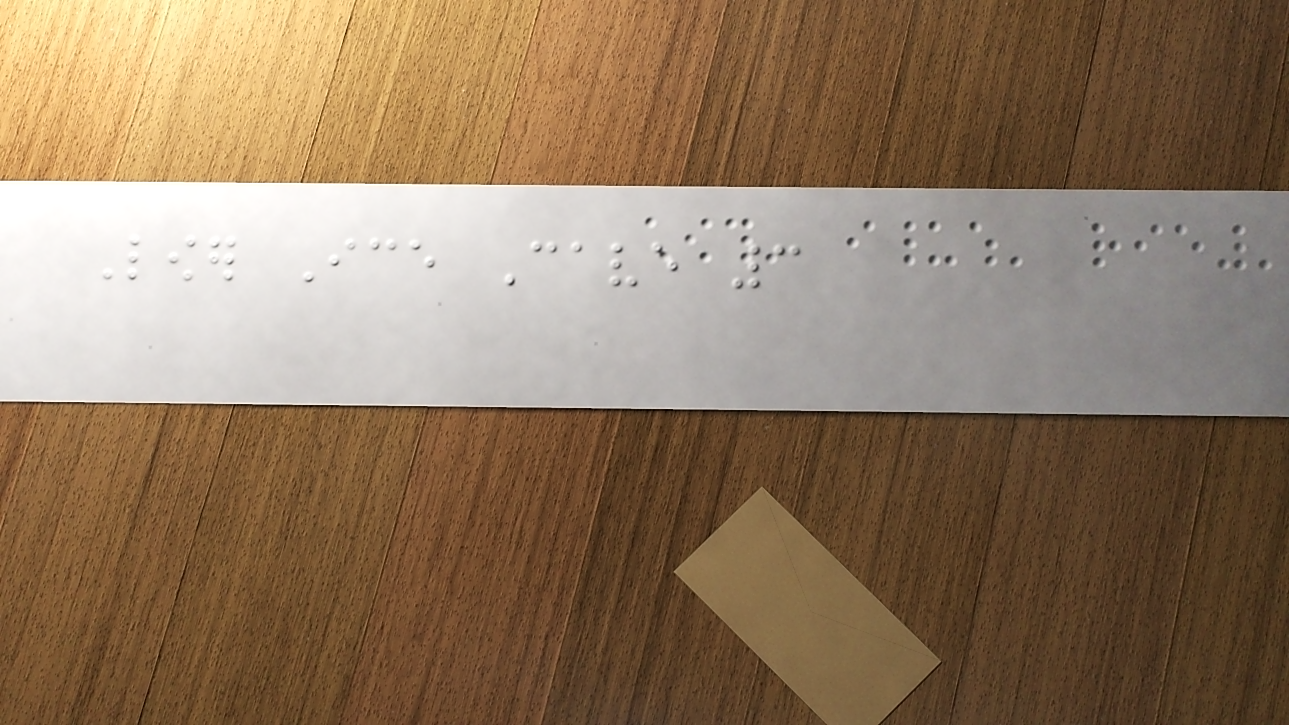Lower Ice Cave 3
